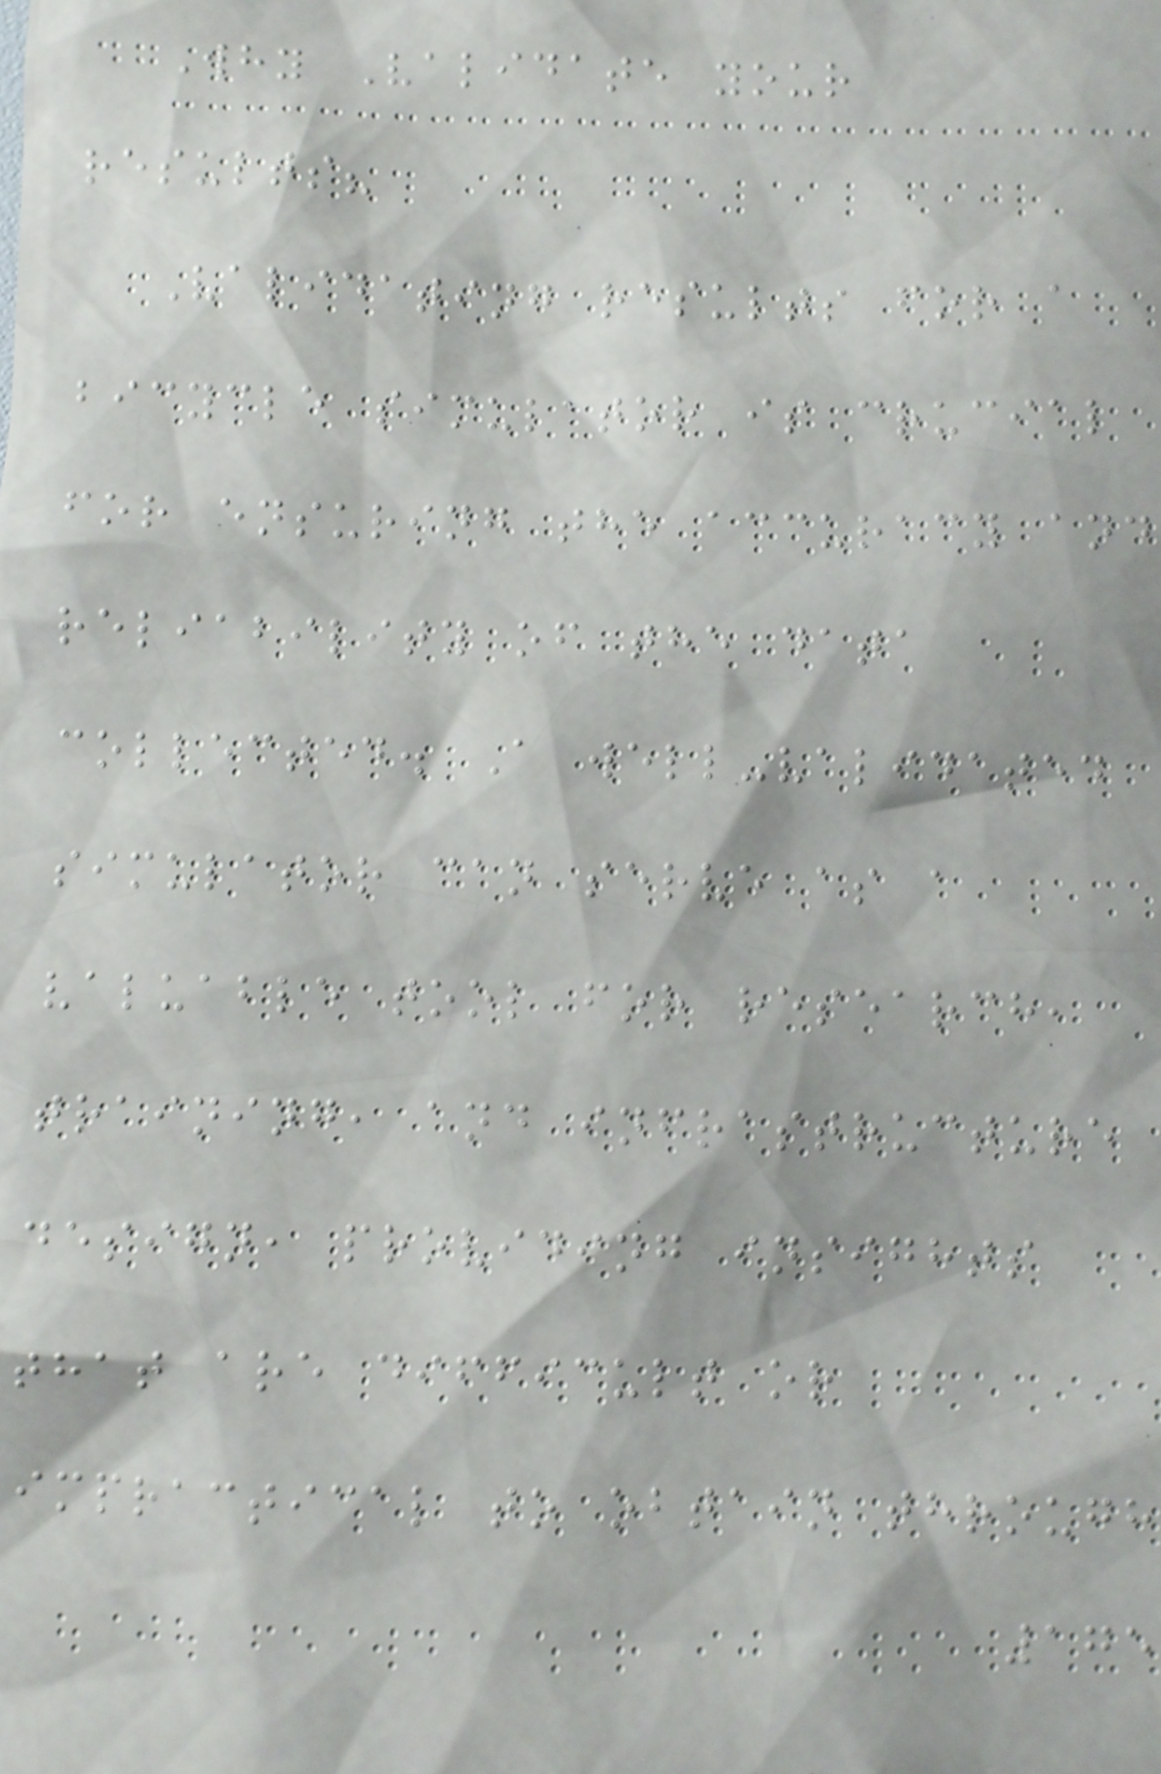Why Validate your
results?
Validating results for a
bicycle simulator is crucial
for ensuring the accuracy and
reliability of the data
collected. A well-validated
simulator can serve as a
valuable tool for research,
training, and infrastructure
design, providing insights
that are difficult or
impractical to obtain through
175
